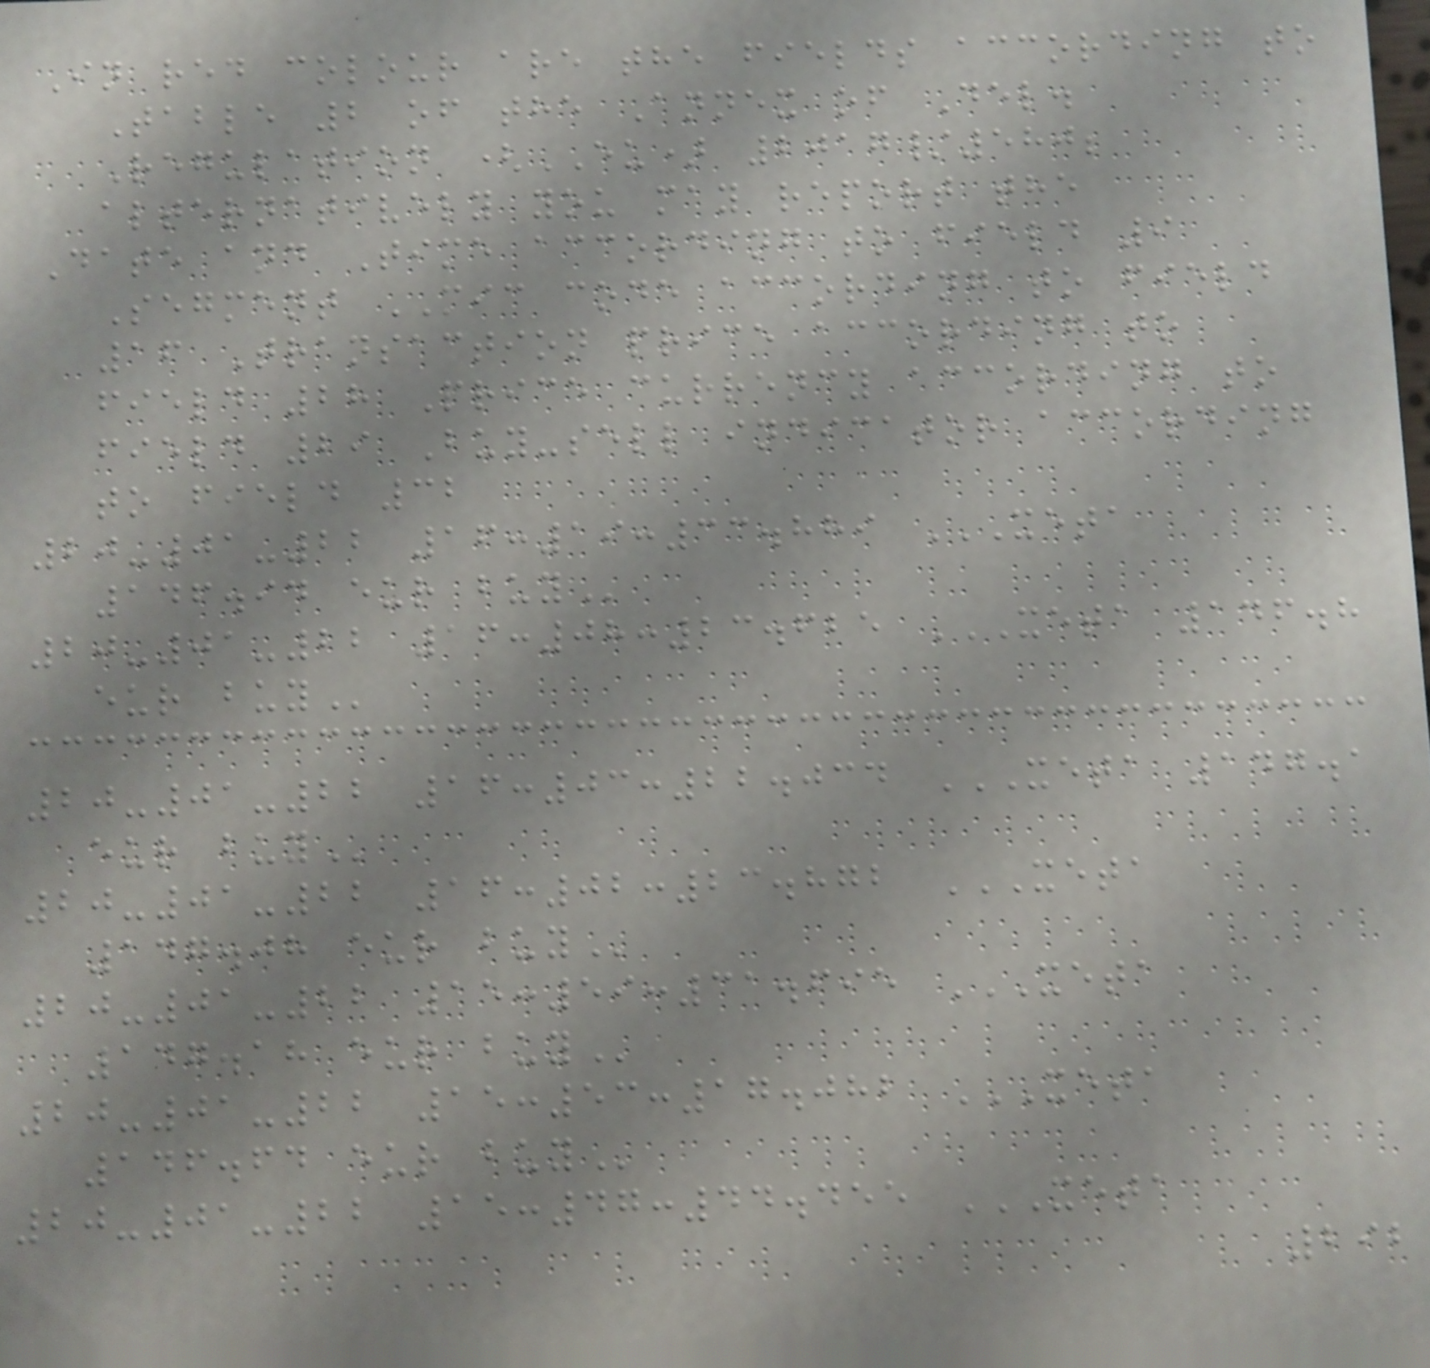In red colour are the fields according to
Table 2 of the Annex of Del.
Regulation (EU) 2017/580;
alternatively you may report the
Date and Time according to field 9
Segment MIC code according to field
16 Transaction price according to
field 28 Price currency according to
field 29 Buy-sell indicator according
to field 32
20-01-22 16:19:33.889 XETA
146.94 EUR BUY
20-01-22 16:08:23.625 XETA 146.8
EUR BUY
20-01-22 16:03:22.034 XETA 147.1
EUR BUY
20-01-22 16:02:23.872 XETA
147.08 EUR BUY
20-01-22 15:59:31.695 XETA
147.18 EUR BUY
20-01-22 15:53:17.082 XETA
146.64 EUR BUY
20-01-22 15:47:44.455 XETA
292
